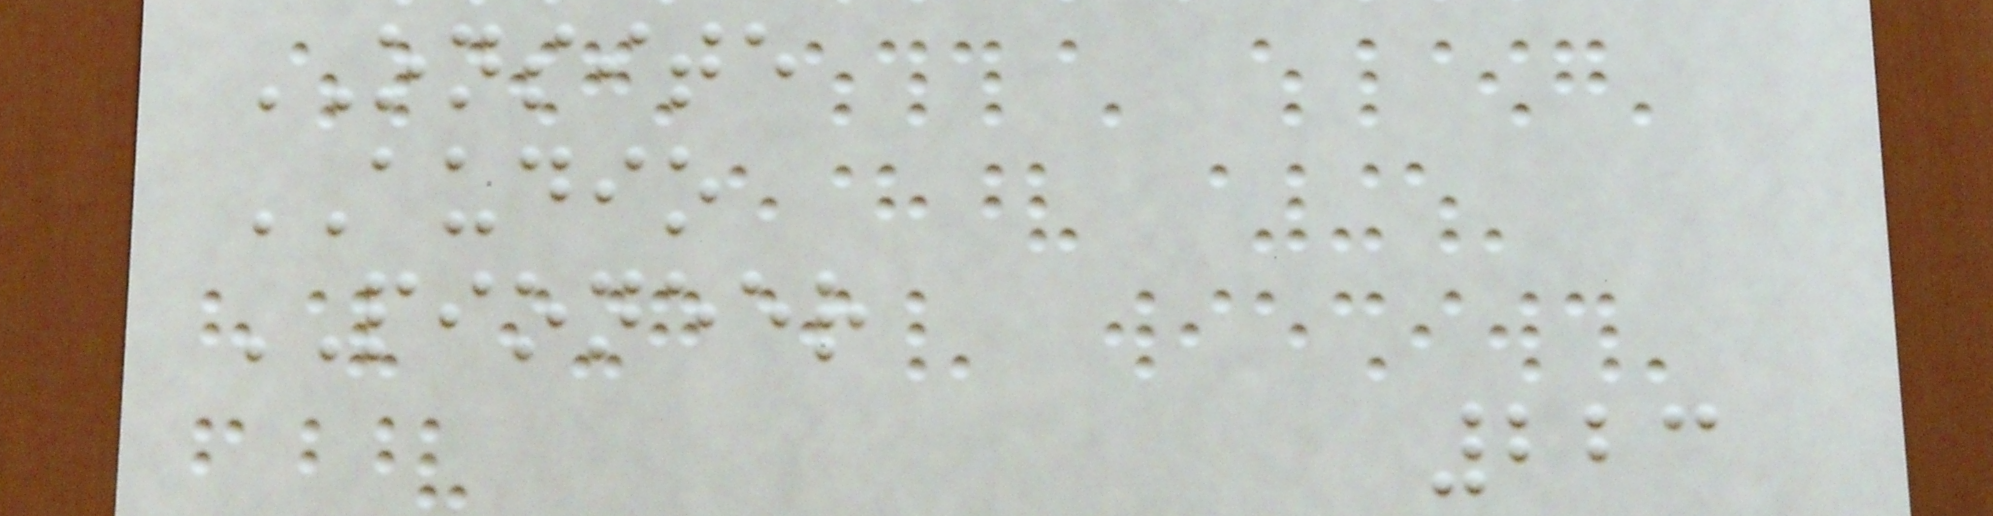ONSITE
AUDIO
PIONEER
223
